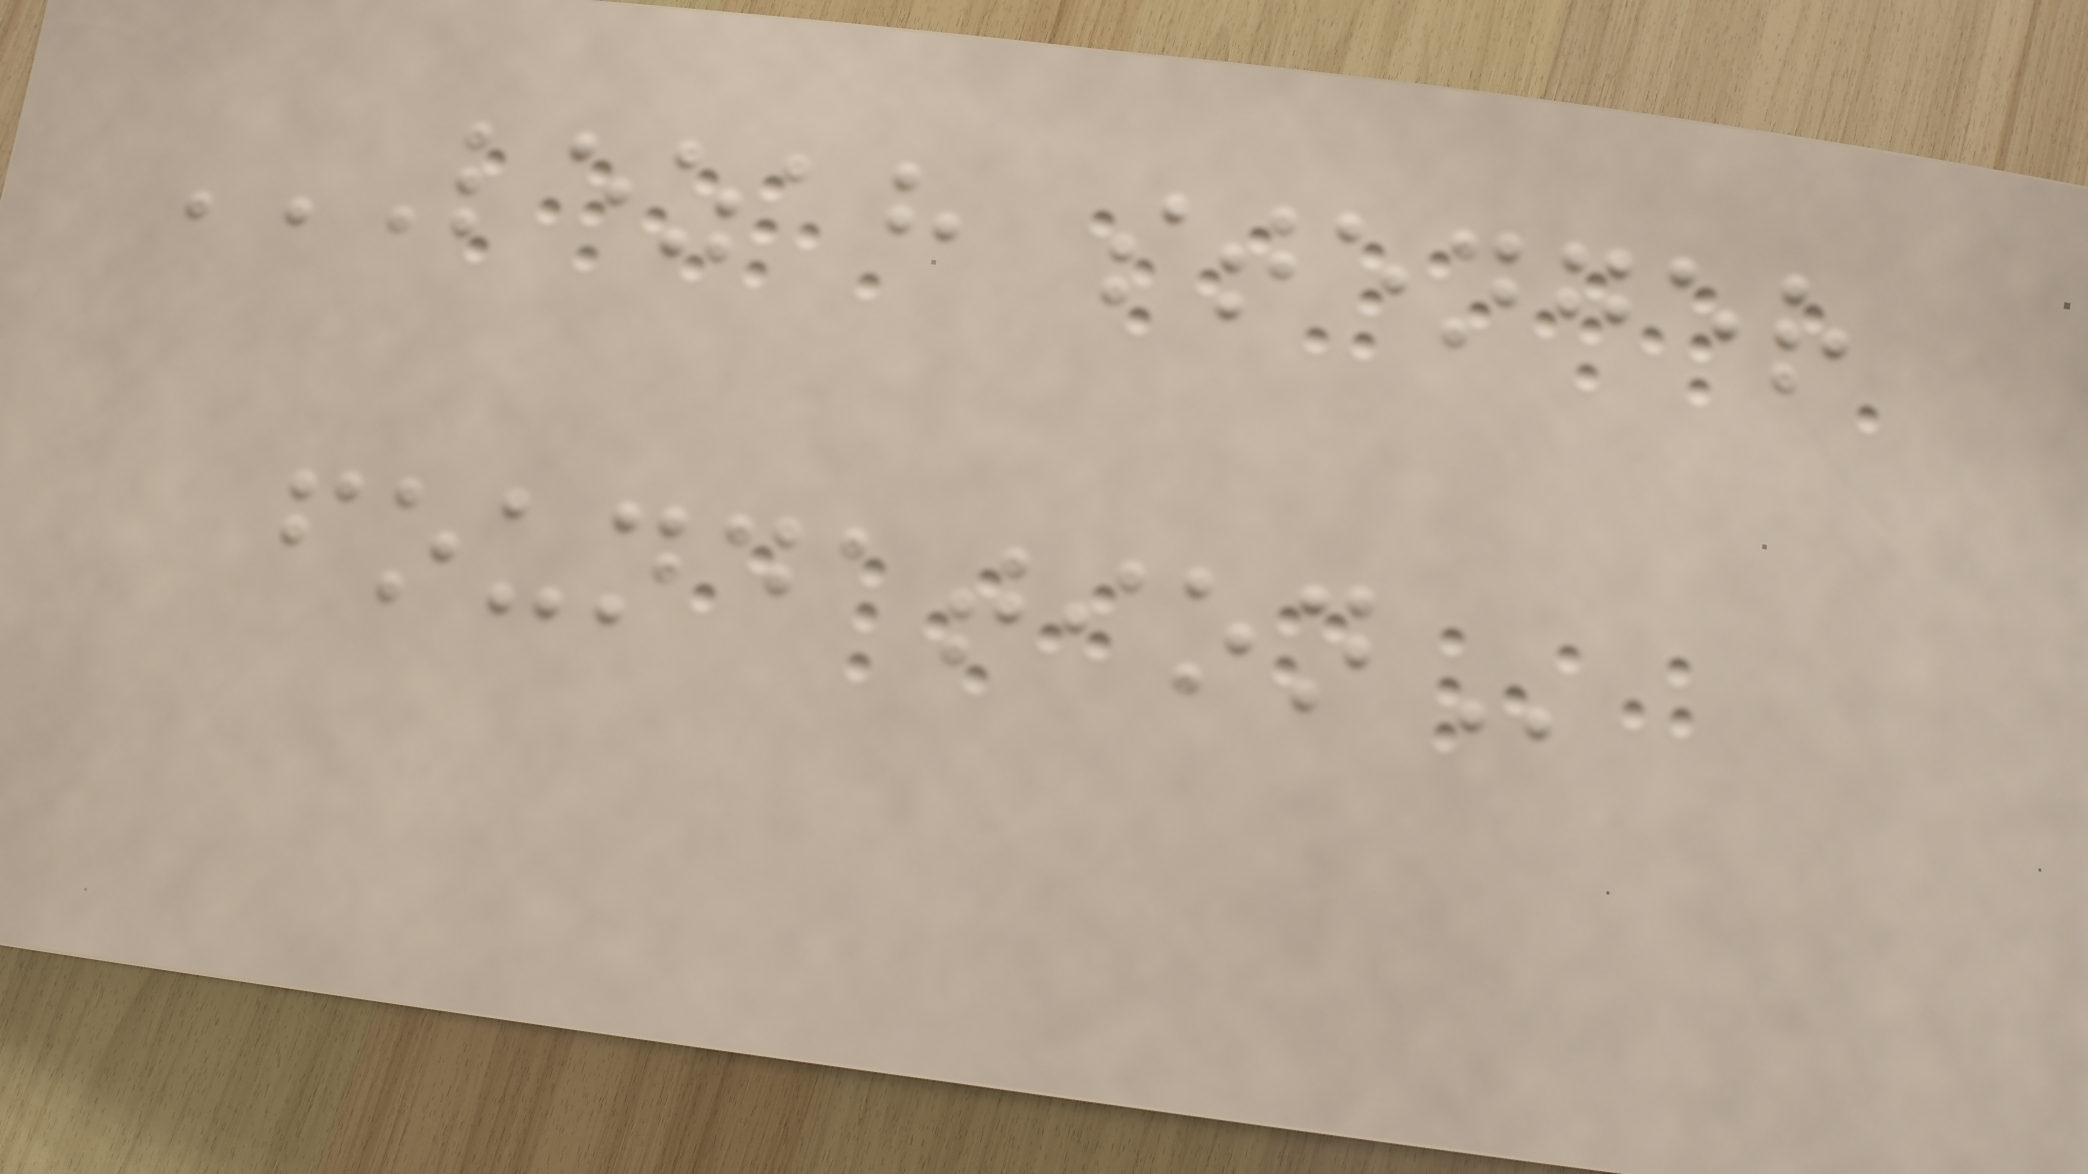LEZAH STENGER
FOUNDATION
